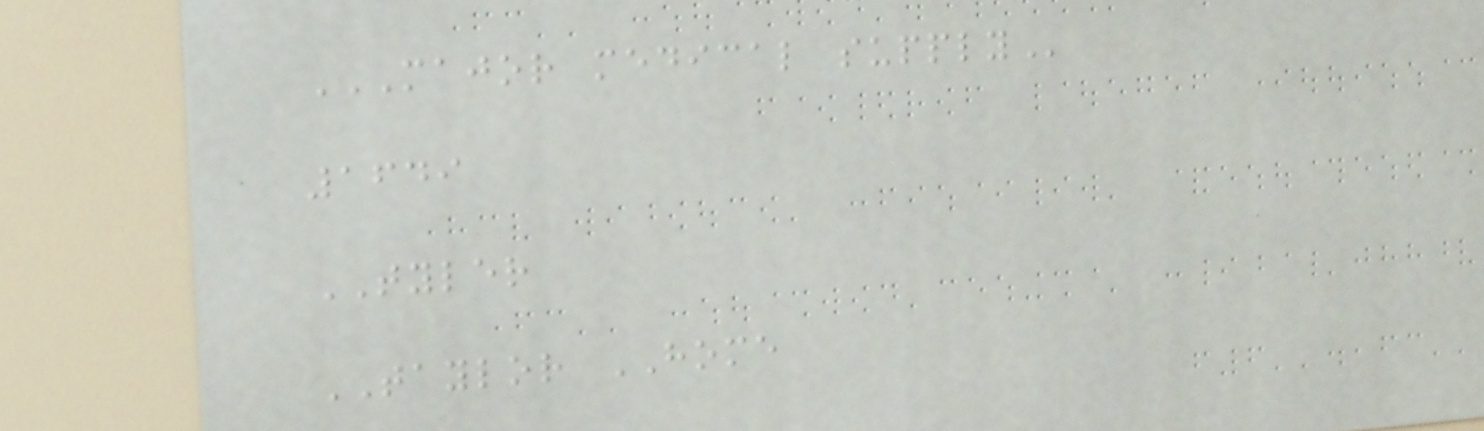MAJOR MEDICAL SUPPLY
1649
TYLER
TAYLOR HOME
